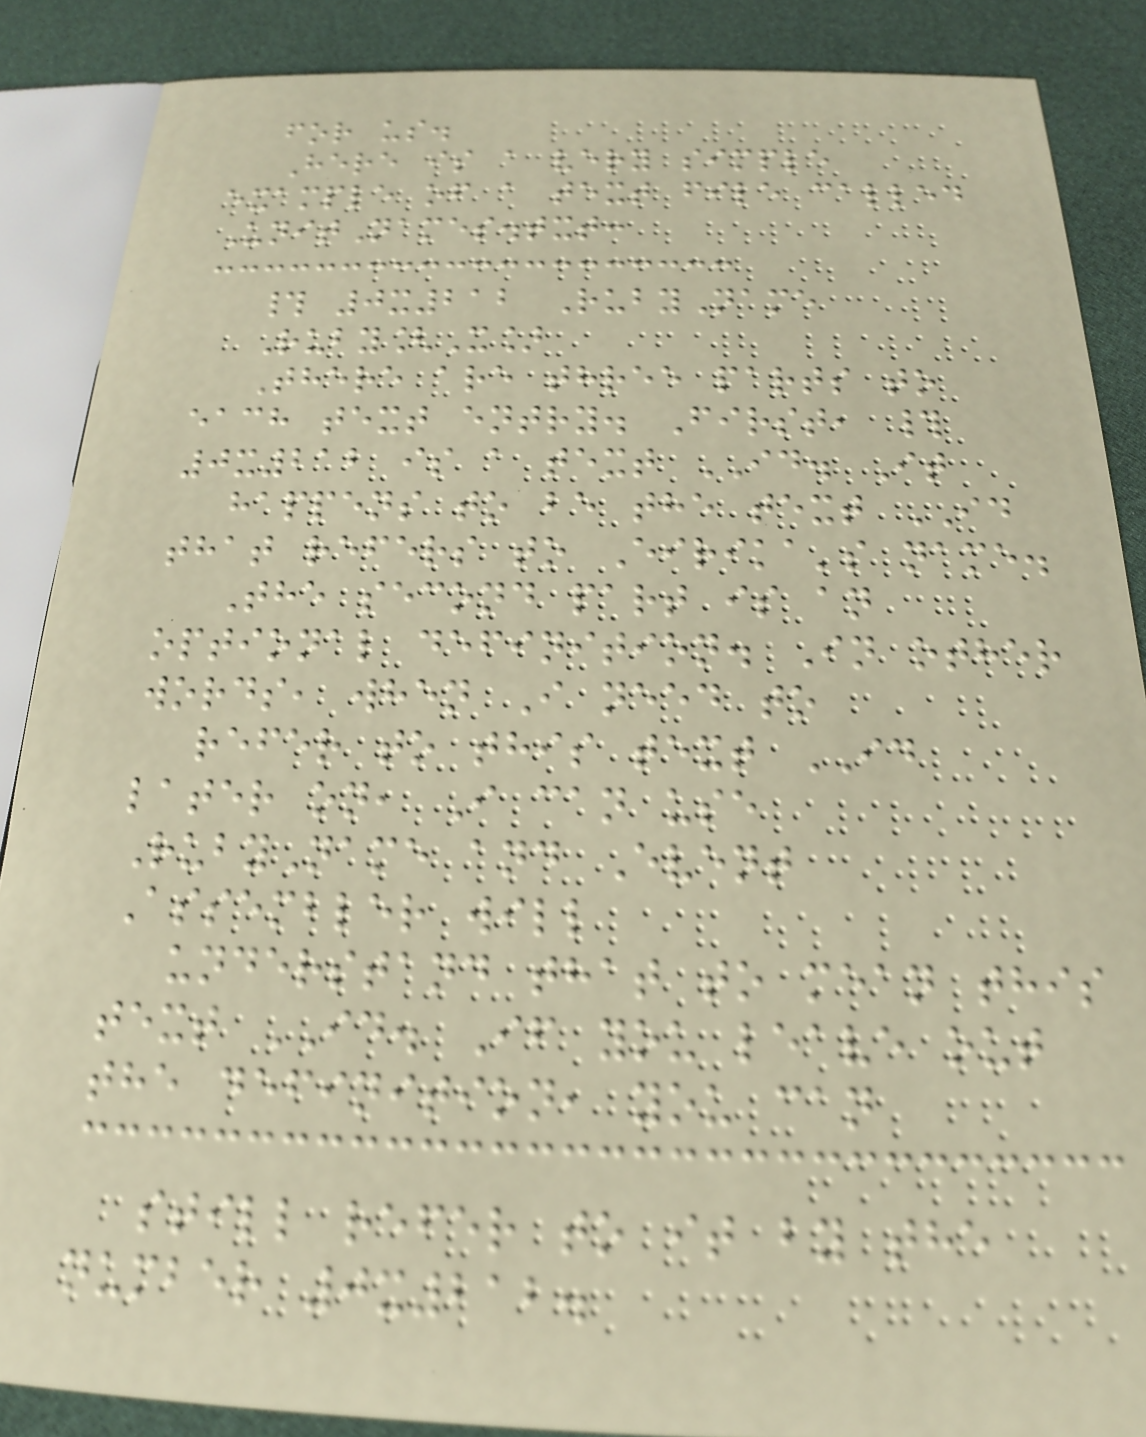for us.
Here is a very simple
example of a text file called
UnitNames.txt:
# 0x212 RubyName
Ruby[X]
There are three parts to
each text entry. First, #
0x212 is a text ID. It
happens to be the text ID
that refers to Eirika's name.
The second part is an
optional definition. In other
words, when I need to
refer to this text ID
later on, I can use
RubyName and Event
Assembler will
understand that to mean this
text ID. If you leave out
the definition, you can
still refer to it by the
number 0x212.
